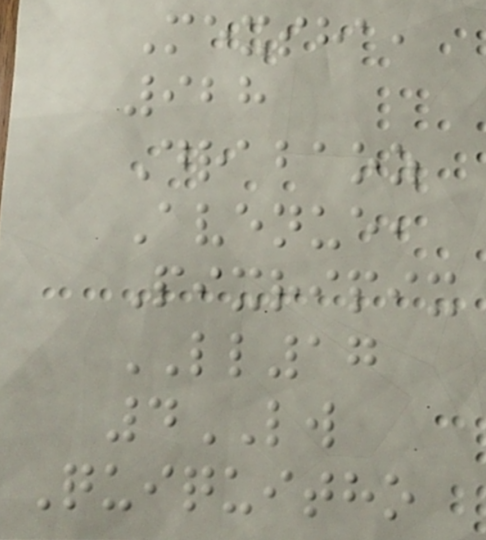Mexsha,
928
Drabaoz
Avenue,
Pixripix
LL17
4LW
Quiquitho
